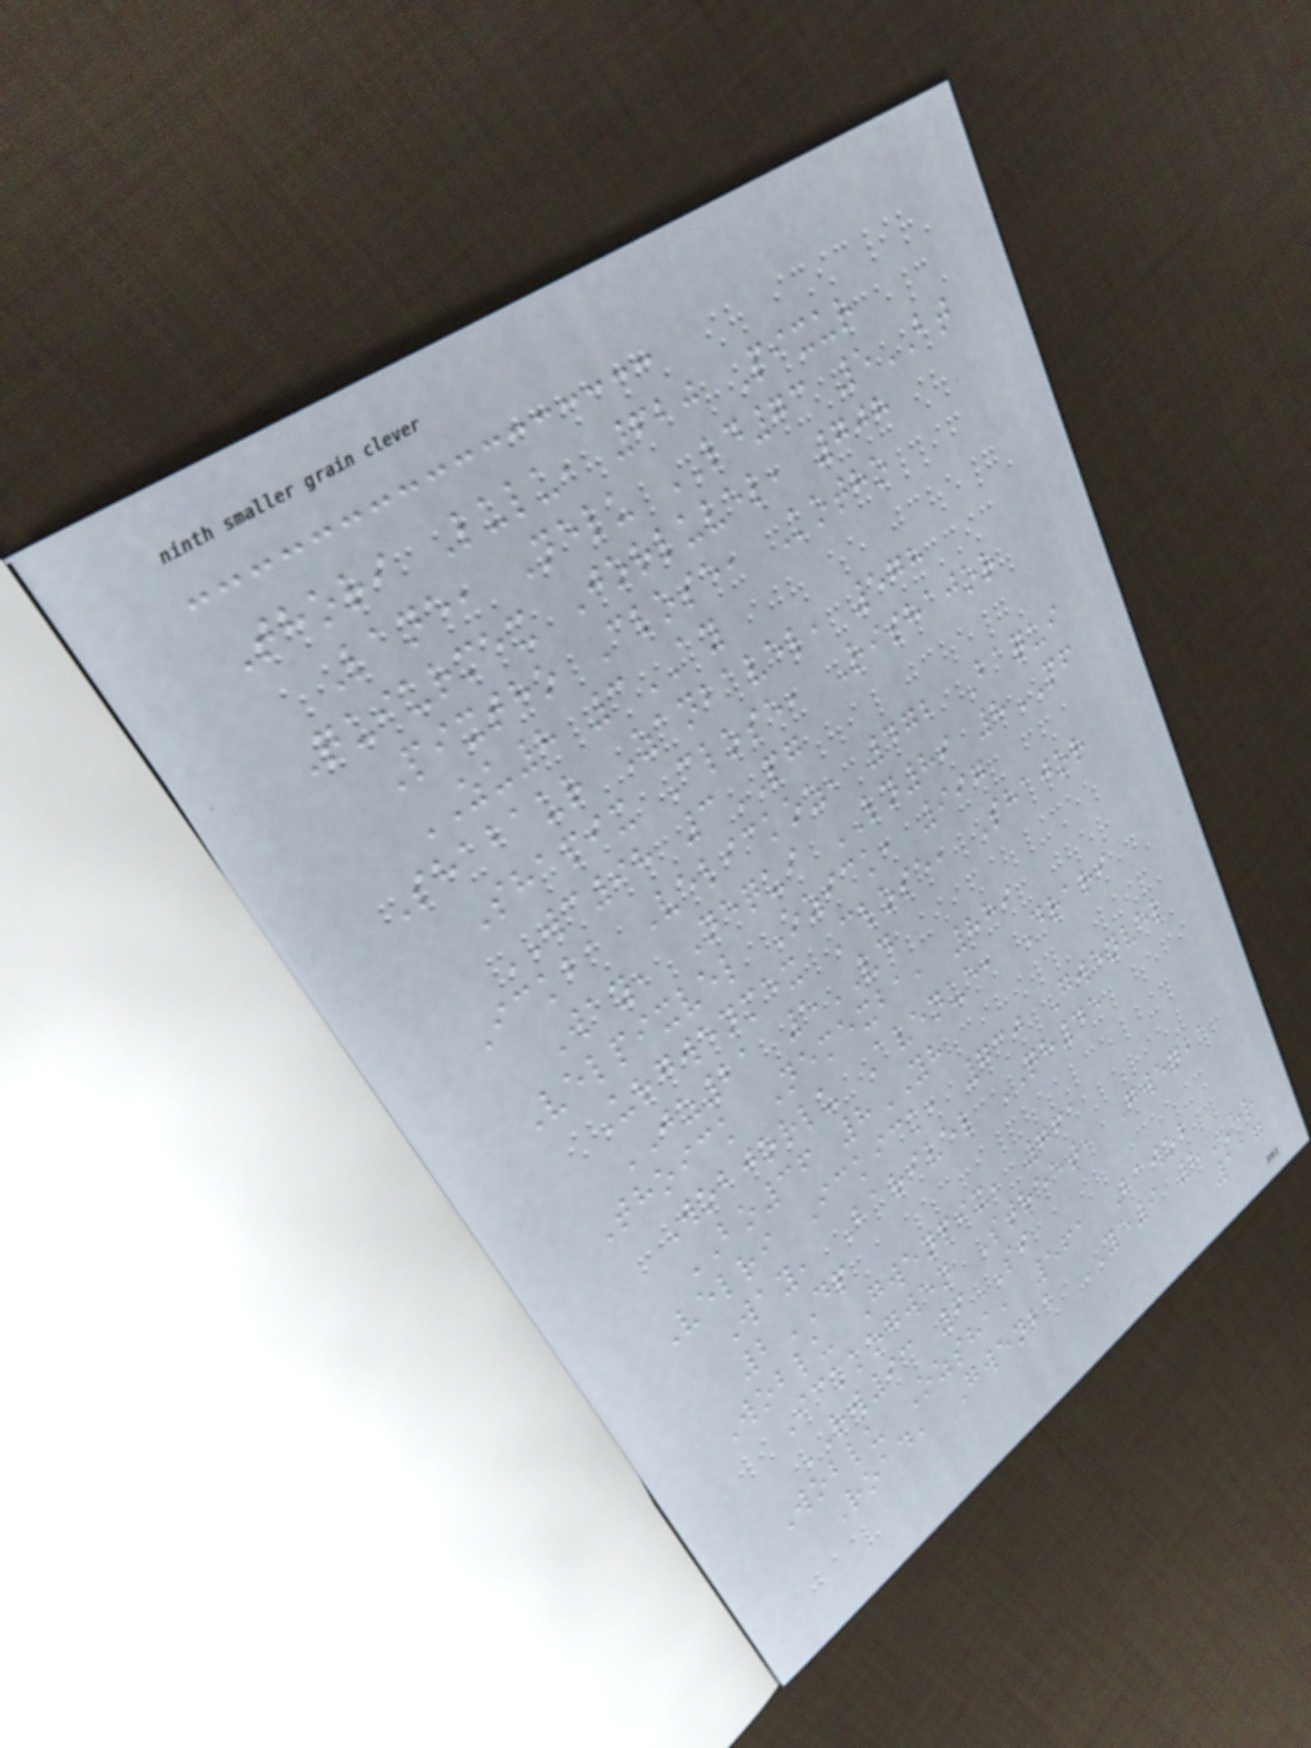Thori Lulu, 620 Pixur
Lane, Nelu LD73 5BT
Quiurmex Jorluvel, 708
Pixtho Close, Kotho
ZU8 3AY
Shabaur Zanbavel, 578
Shapix Close, Rishajor
WC98 3PG
Ickba Velickoz, 472 Baqui
Way, Nequi LN89 8MF
Velpixvel Ozick, 997
Urgwenmex Close, Shajor
JZ21 5VD
Thoick Nemexba, 889
Wobjorlu Avenue, Drari
BO36 8YH
Velri Ickick, 730 Gwenvel
Way, Barivel QH45
2DP
Woblu Gwenpix, 761
Ickkogwen Street, Gwenba
RW93 6SI
Woblu Ozsha, 561 Bawob
Road, Gwenba YE9 8ER
117
